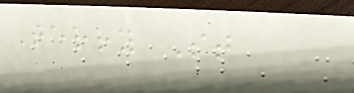Terry St
